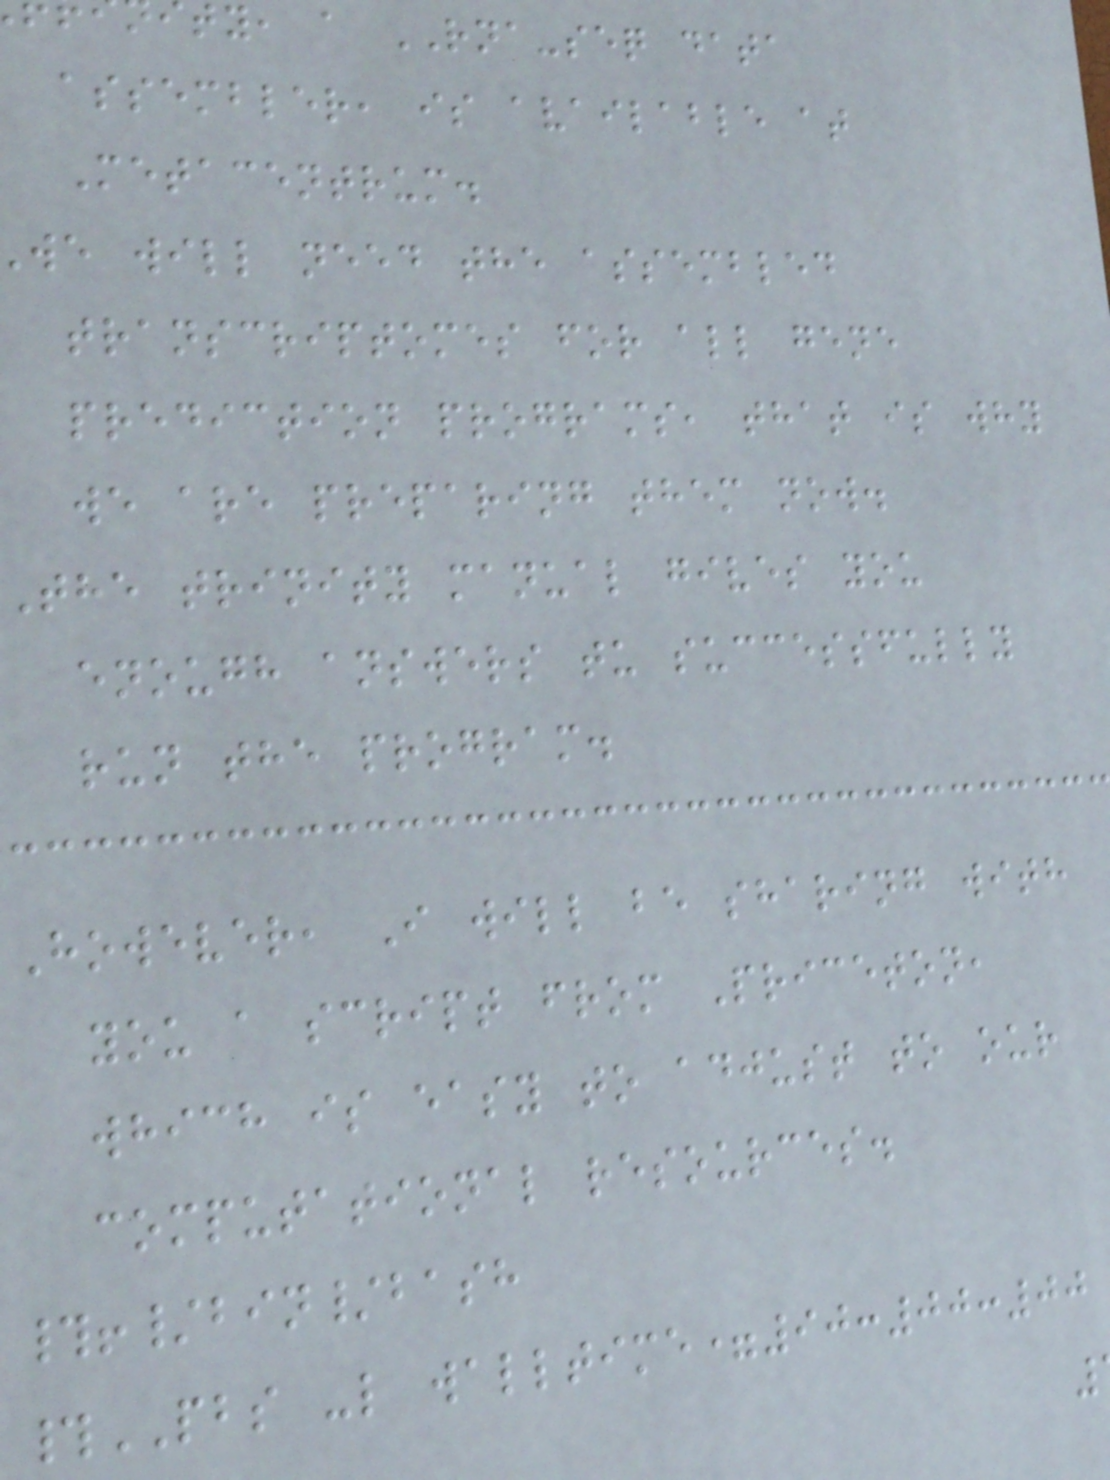ty, a RNA-seq data
assembler, is available at
Metacentrum.
we will need the assembled
transcriptomes for all gene
prediction programs, that is why
we are preparing them now.
The trinity manual gives you
enough answers tu successfully
run the program.
However, I will be sharing with
you a script from Priceton,
which is easy to adjust to our
computational resources.
#!/bin/bash
#PBS -l walltime=90:00:00
